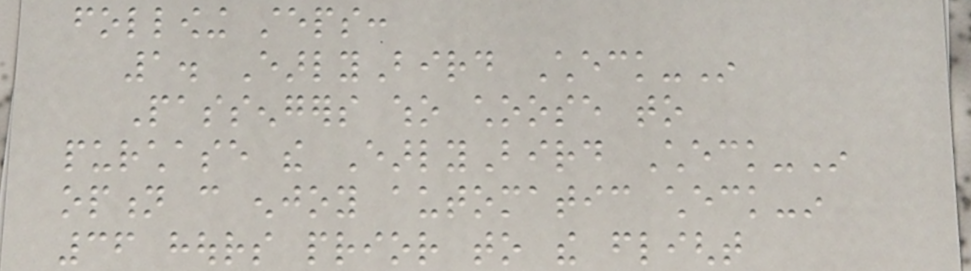following steps:
1. EarlyBird Check-In
Passengers who choose to
purchase the EarlyBird Check-In
option can enjoy automatic check-in
36 hours prior to the flight
